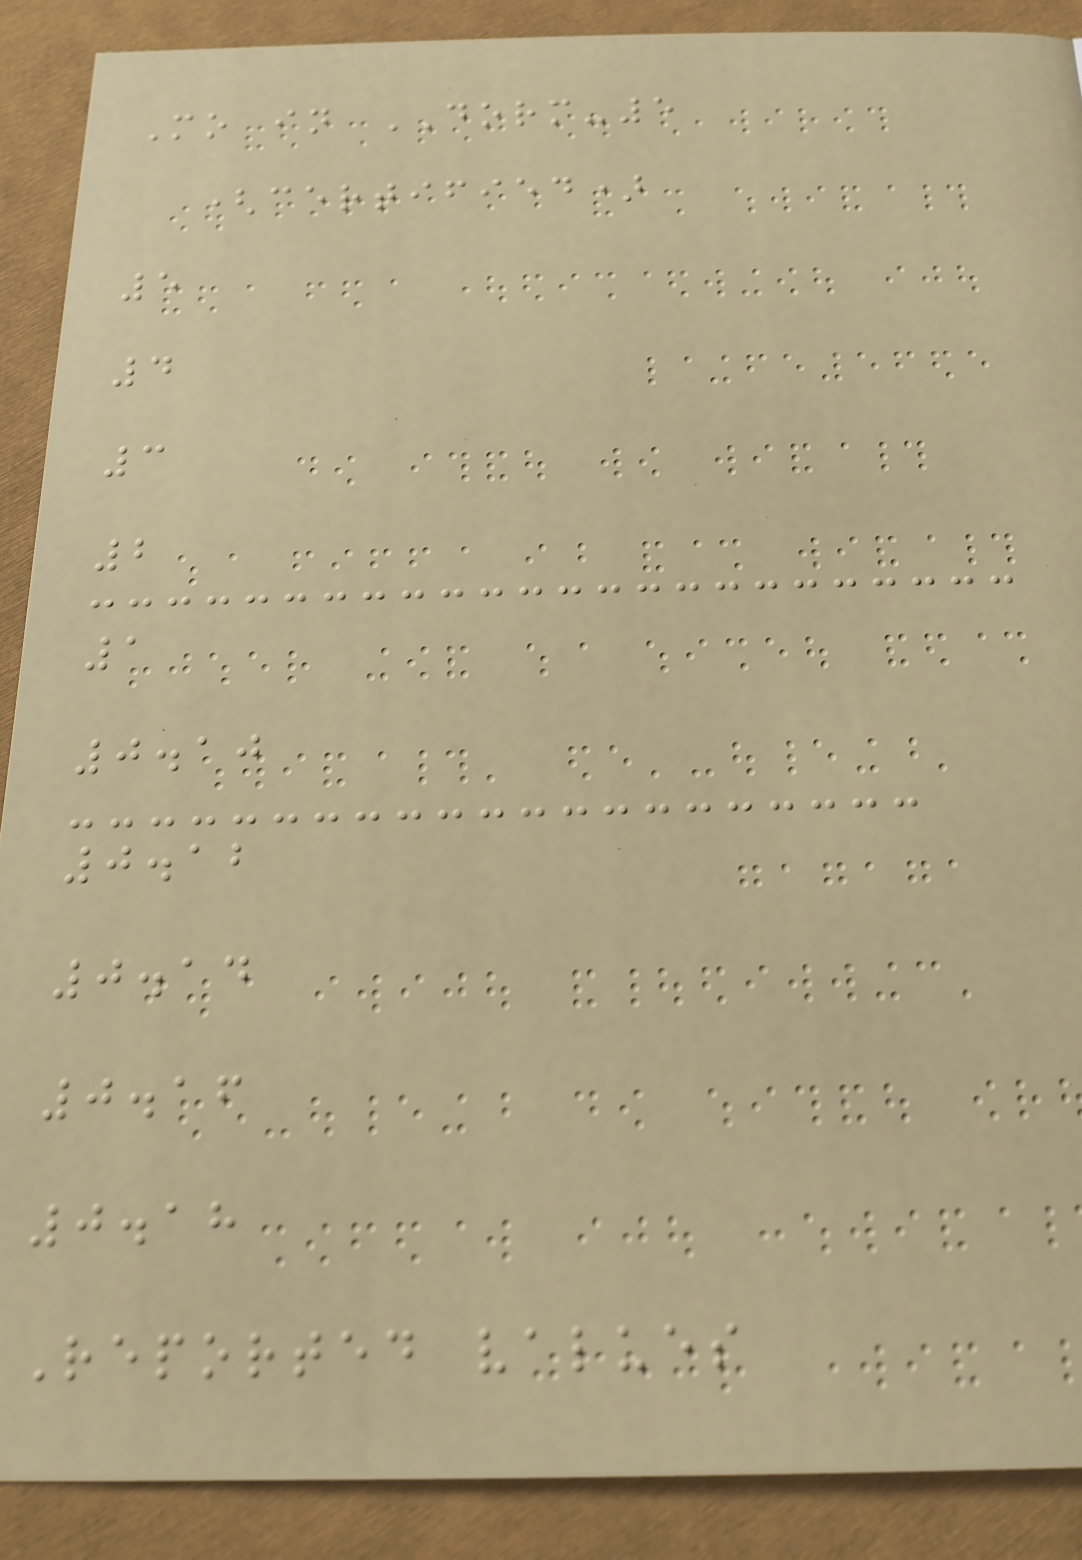Mo in DORM-5
(certified)
5
4
3
2
1
0.10
0.12
0.14
0.16
0.18
Reported values
